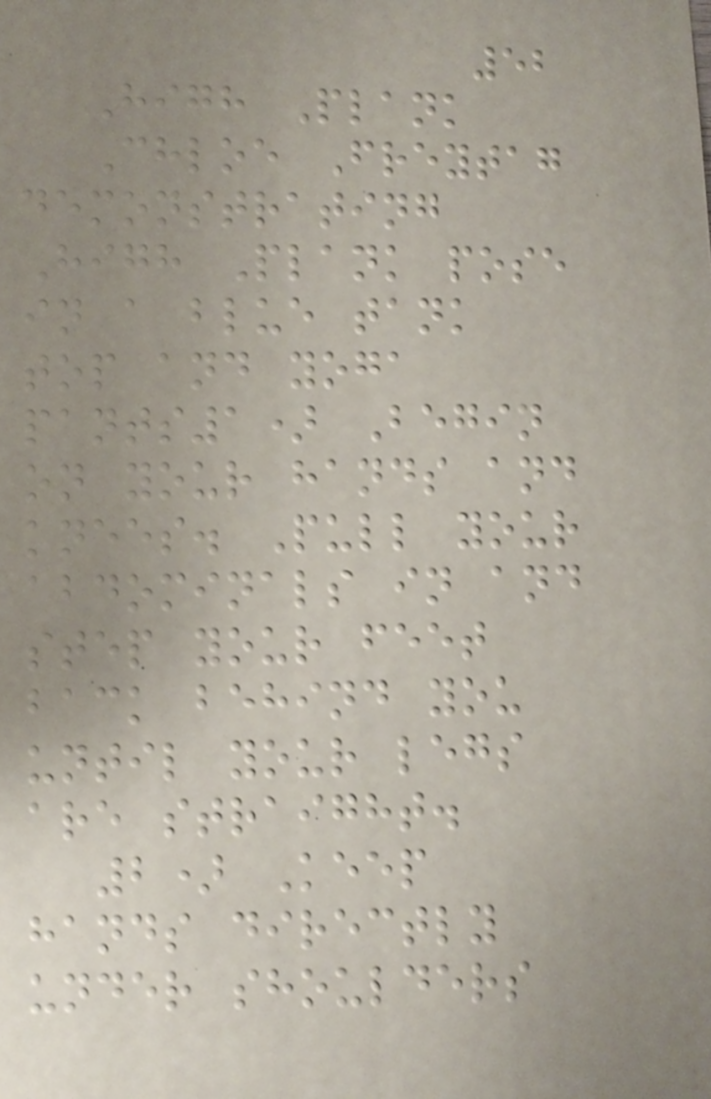52
High Plank
Chloe Freytag
demonstrating
High Plank pose
in a blue tank
top and yoga
pants1) Begin
on your hands and
knees. Pull your
abdominals in and
step your feet
back behind you
until your legs
are straight.
2) Keep
hands directly
under shoulders
